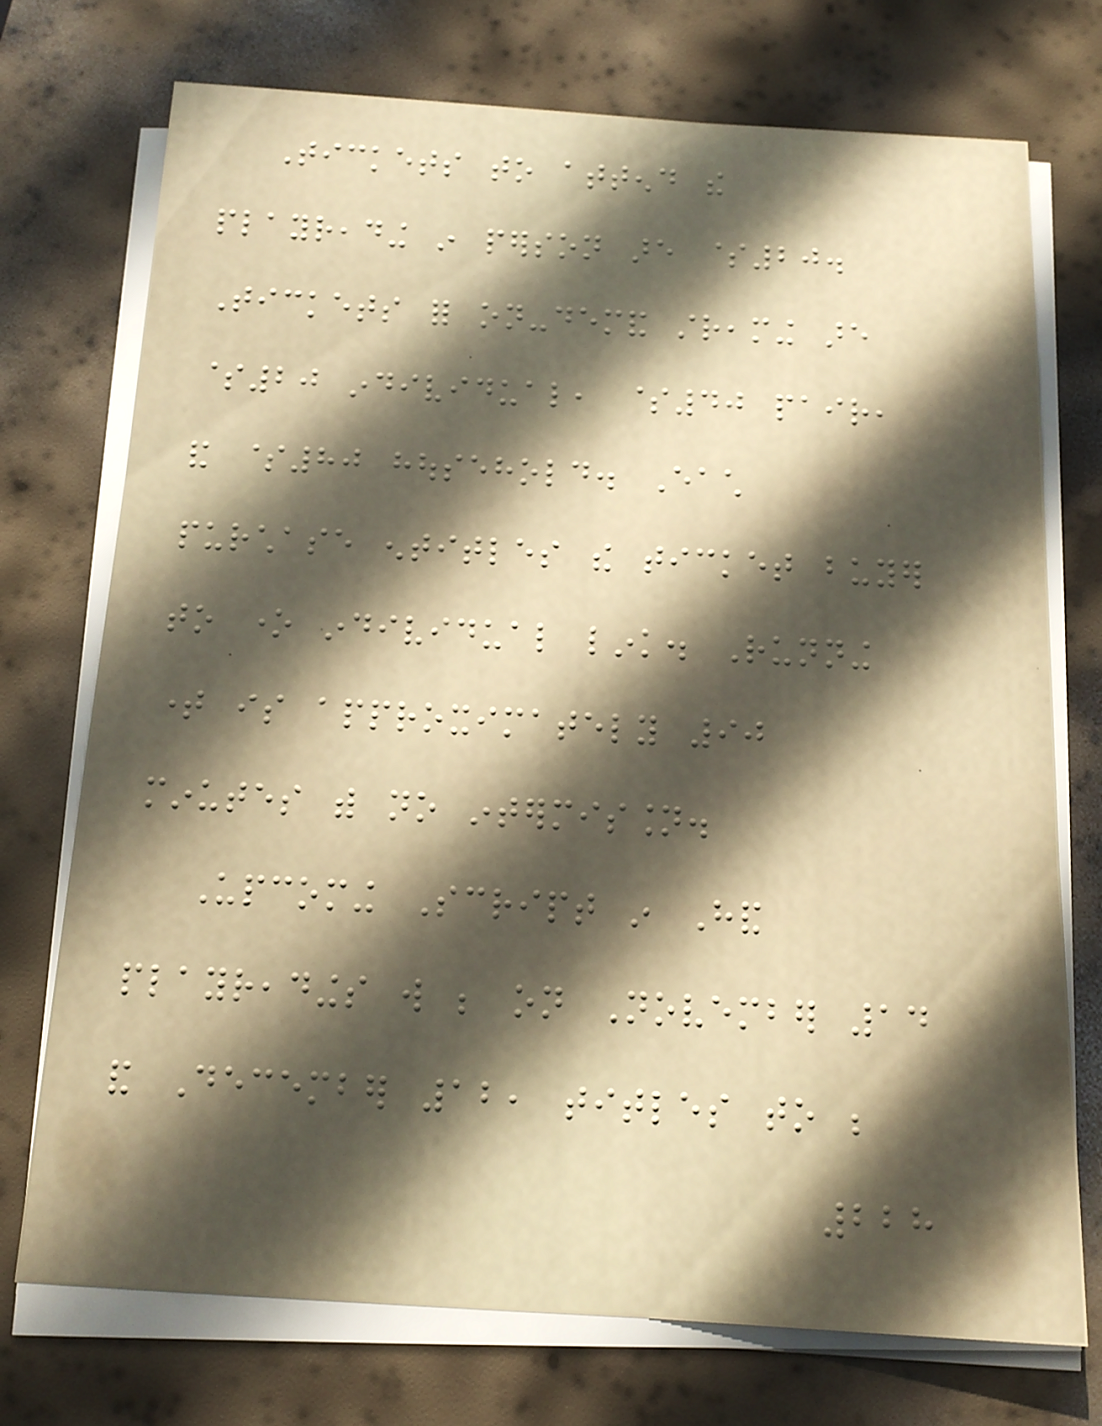Tickets to attend the
playreading in person are $20.
Tickets for on-demand streaming are
$20 individual, $40 pair,
and $80 household. Each
purchase entitles the ticket buyer
to one individual link. Running
time is approximately 90
minutes with no intermission.
Upcoming Script in Hand
playreadings will be on November 14
and December 12, titles to be
228
